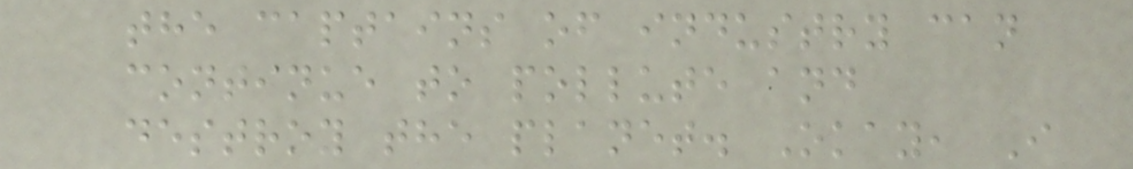the captains of industry can
continue to pollute and
destroy the planet. Okay, I
